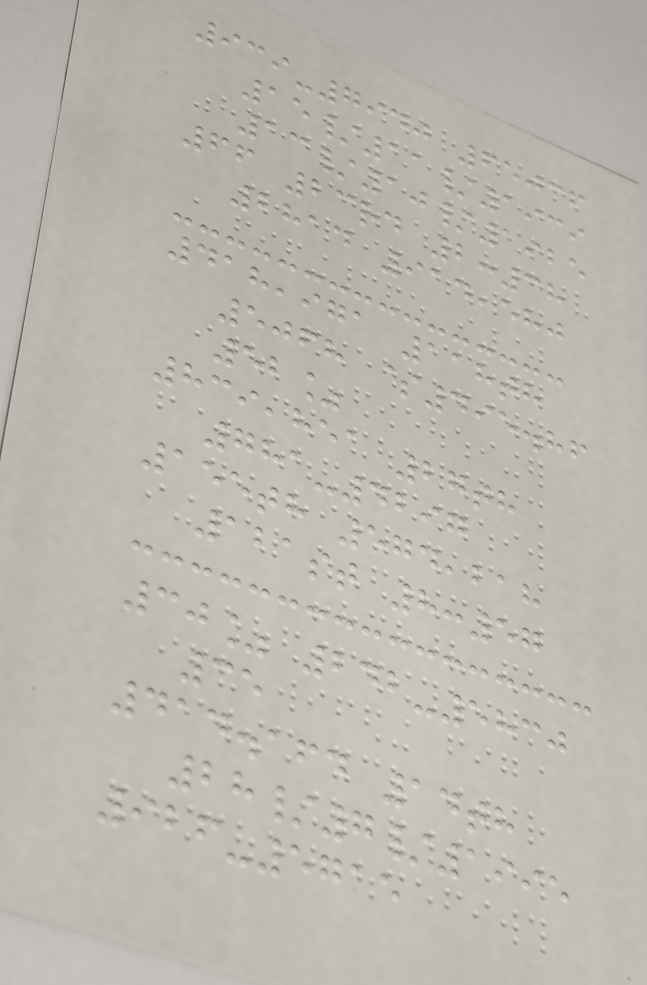939-7940 65036
15/11/1939
13/10/1925
66 23rd 2:38
2814 914,580
418,971 118th
5068 $495.86
52%
839,851 27th
781-4297
155th 574,218
121st 8:57
30% 242-5830
35
414.164 14th
28/7/1995
926-5715
